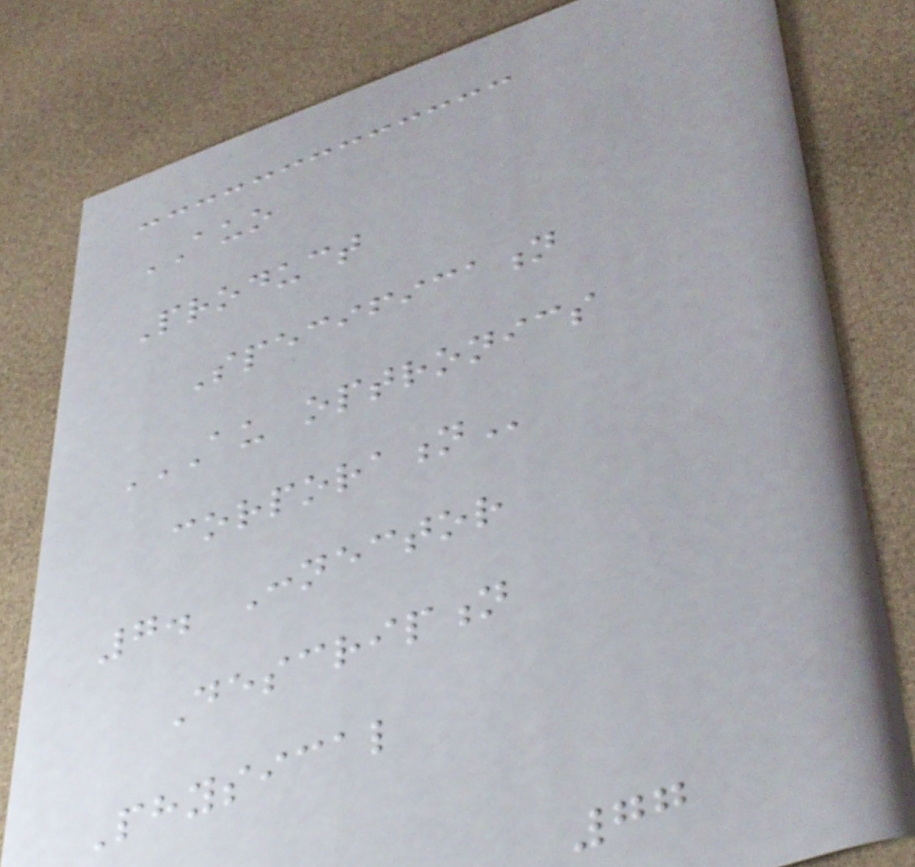AUO
Product
Specification
AU OPTRONICS
CORPORATION
7. Connector
Description
Physical
77
